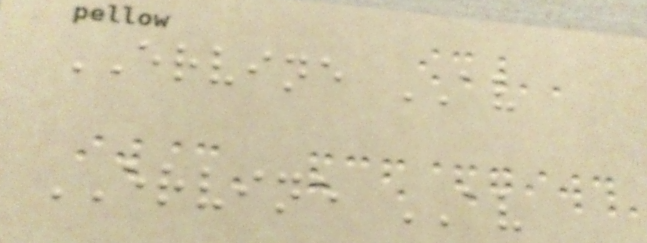ERVINE AV
ERVINE AV
